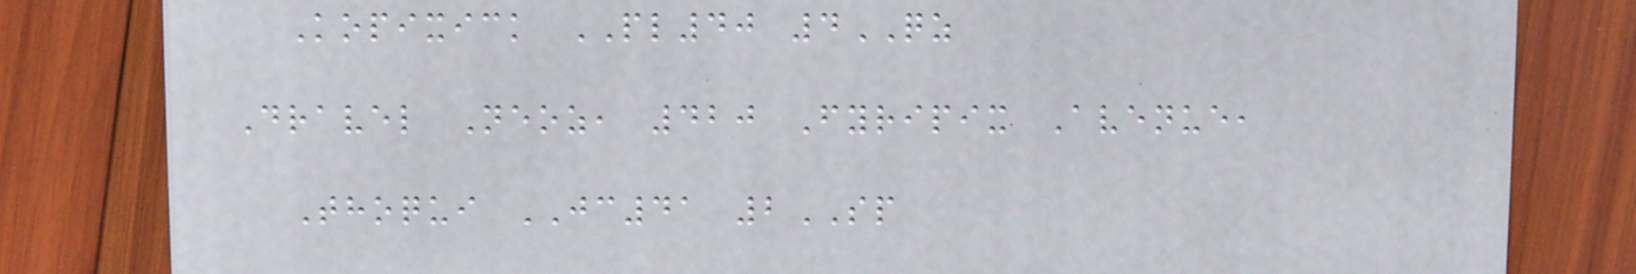Kopixick PL40 4QZ
Dravel Neoz, 420 Fyripix Avenue,
Thoqui JC41 2SP
